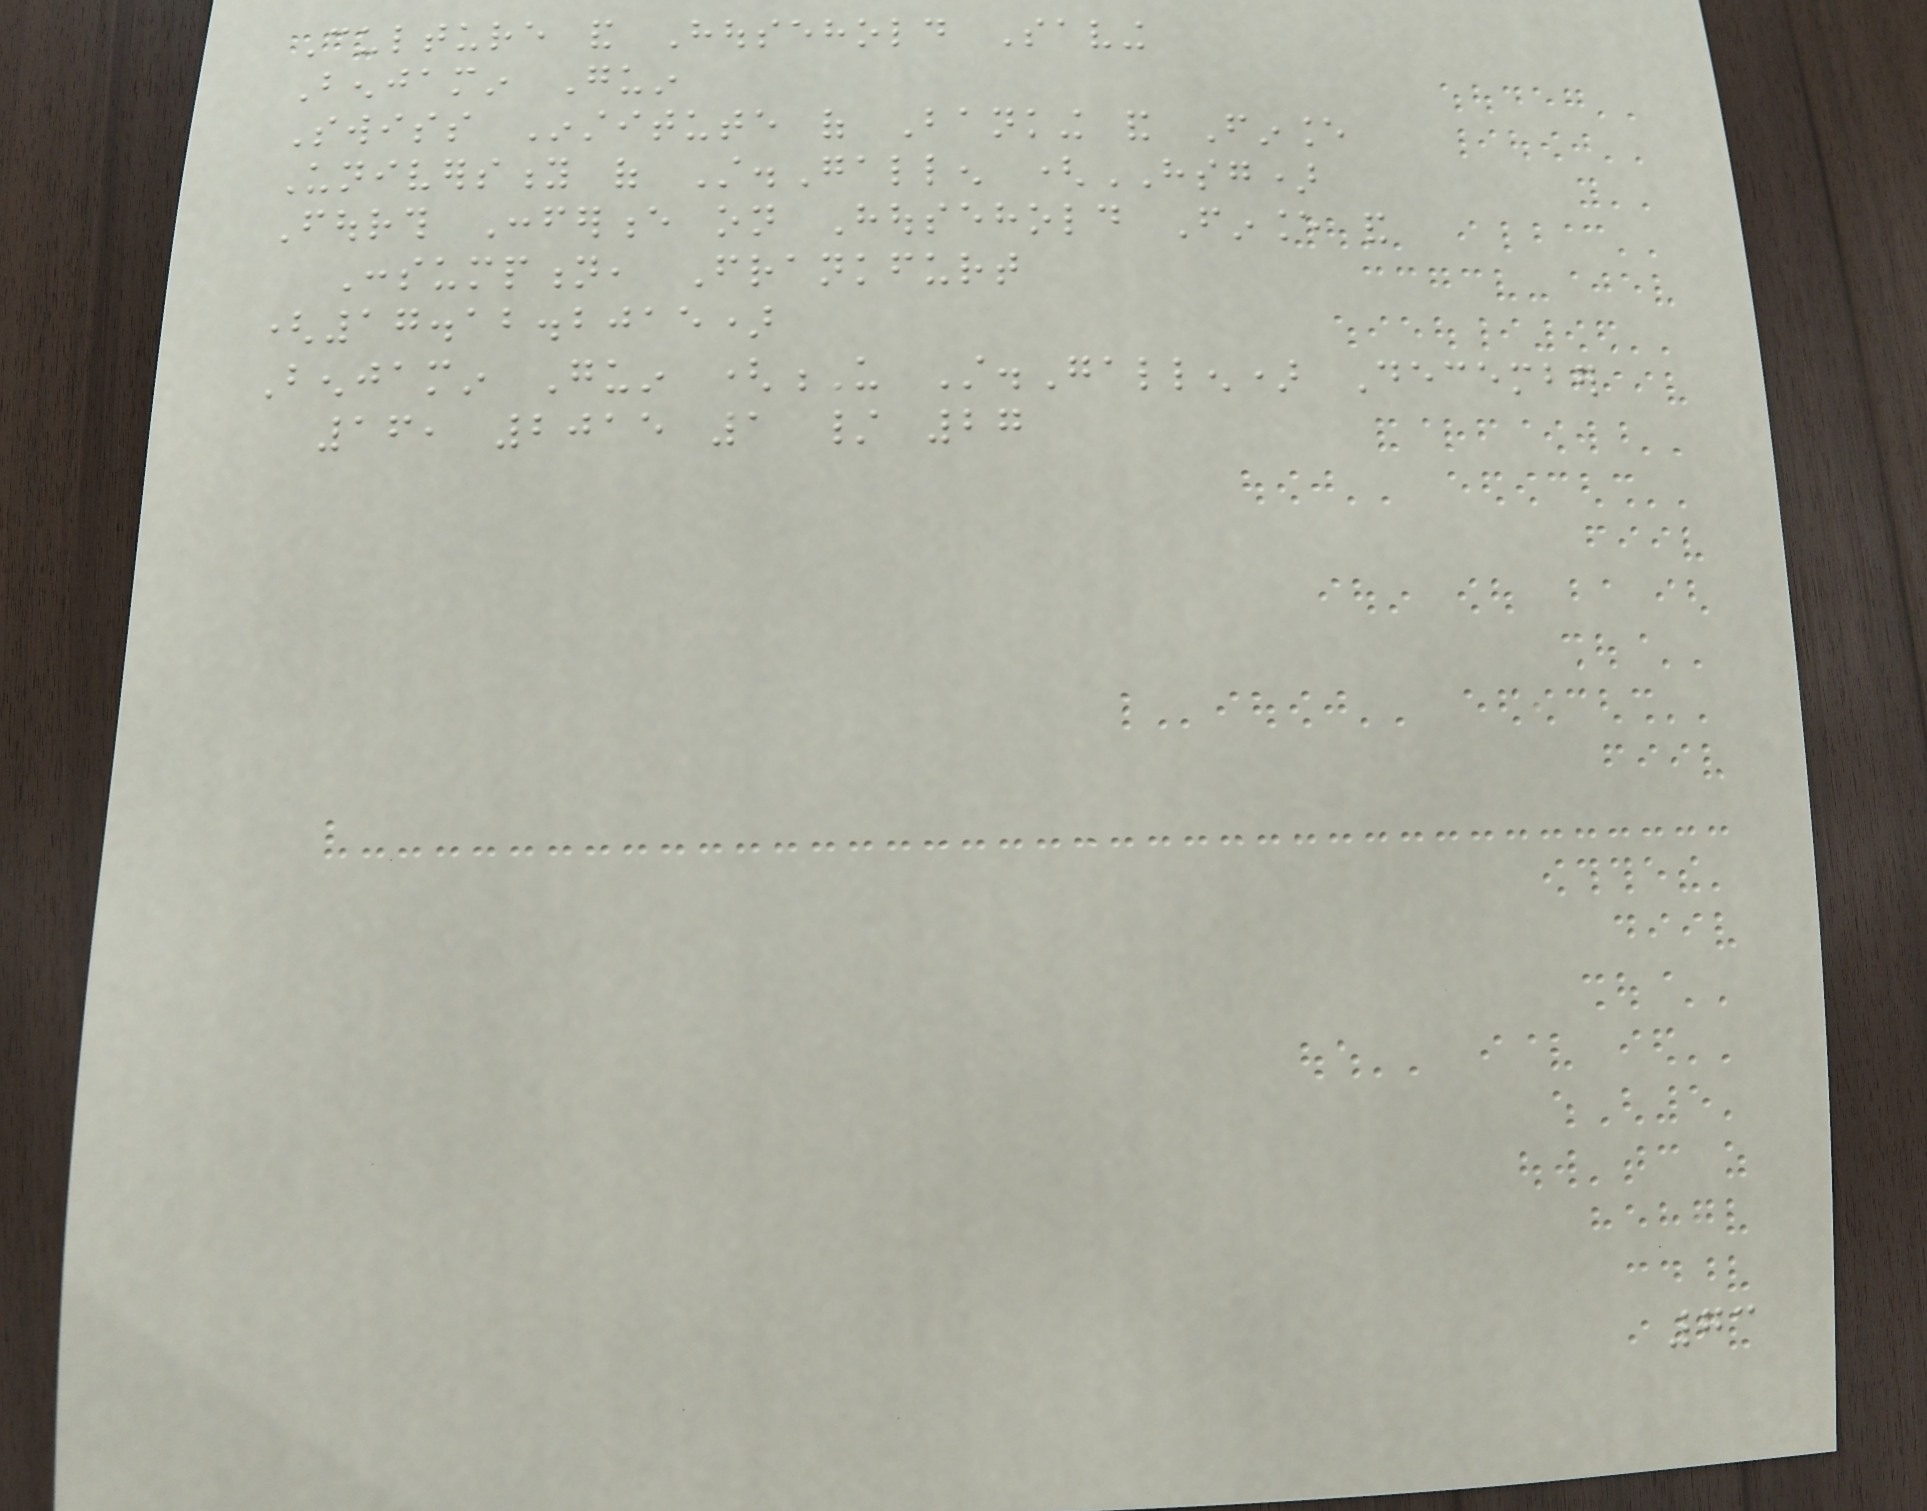Culture and Household Saving
Benjamin Guin
Swiss Institute of Banking and Finance
University of St.Gallen (HSG)
Fourth Conference on Household Finance and
Consumption, Frankfurt
(17.12.2015)
Benjamin Guin (U St.Gallen) December
16, 2015 1 / 27
73
